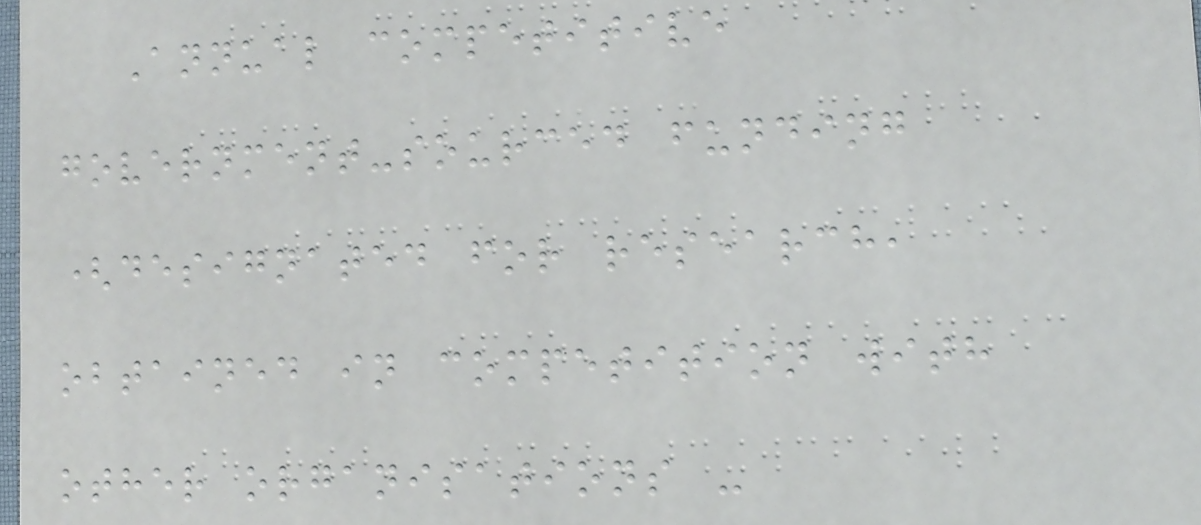Annual competitive
government-sourced funding
(designated for research,
obtained in competition with
other organisations -
